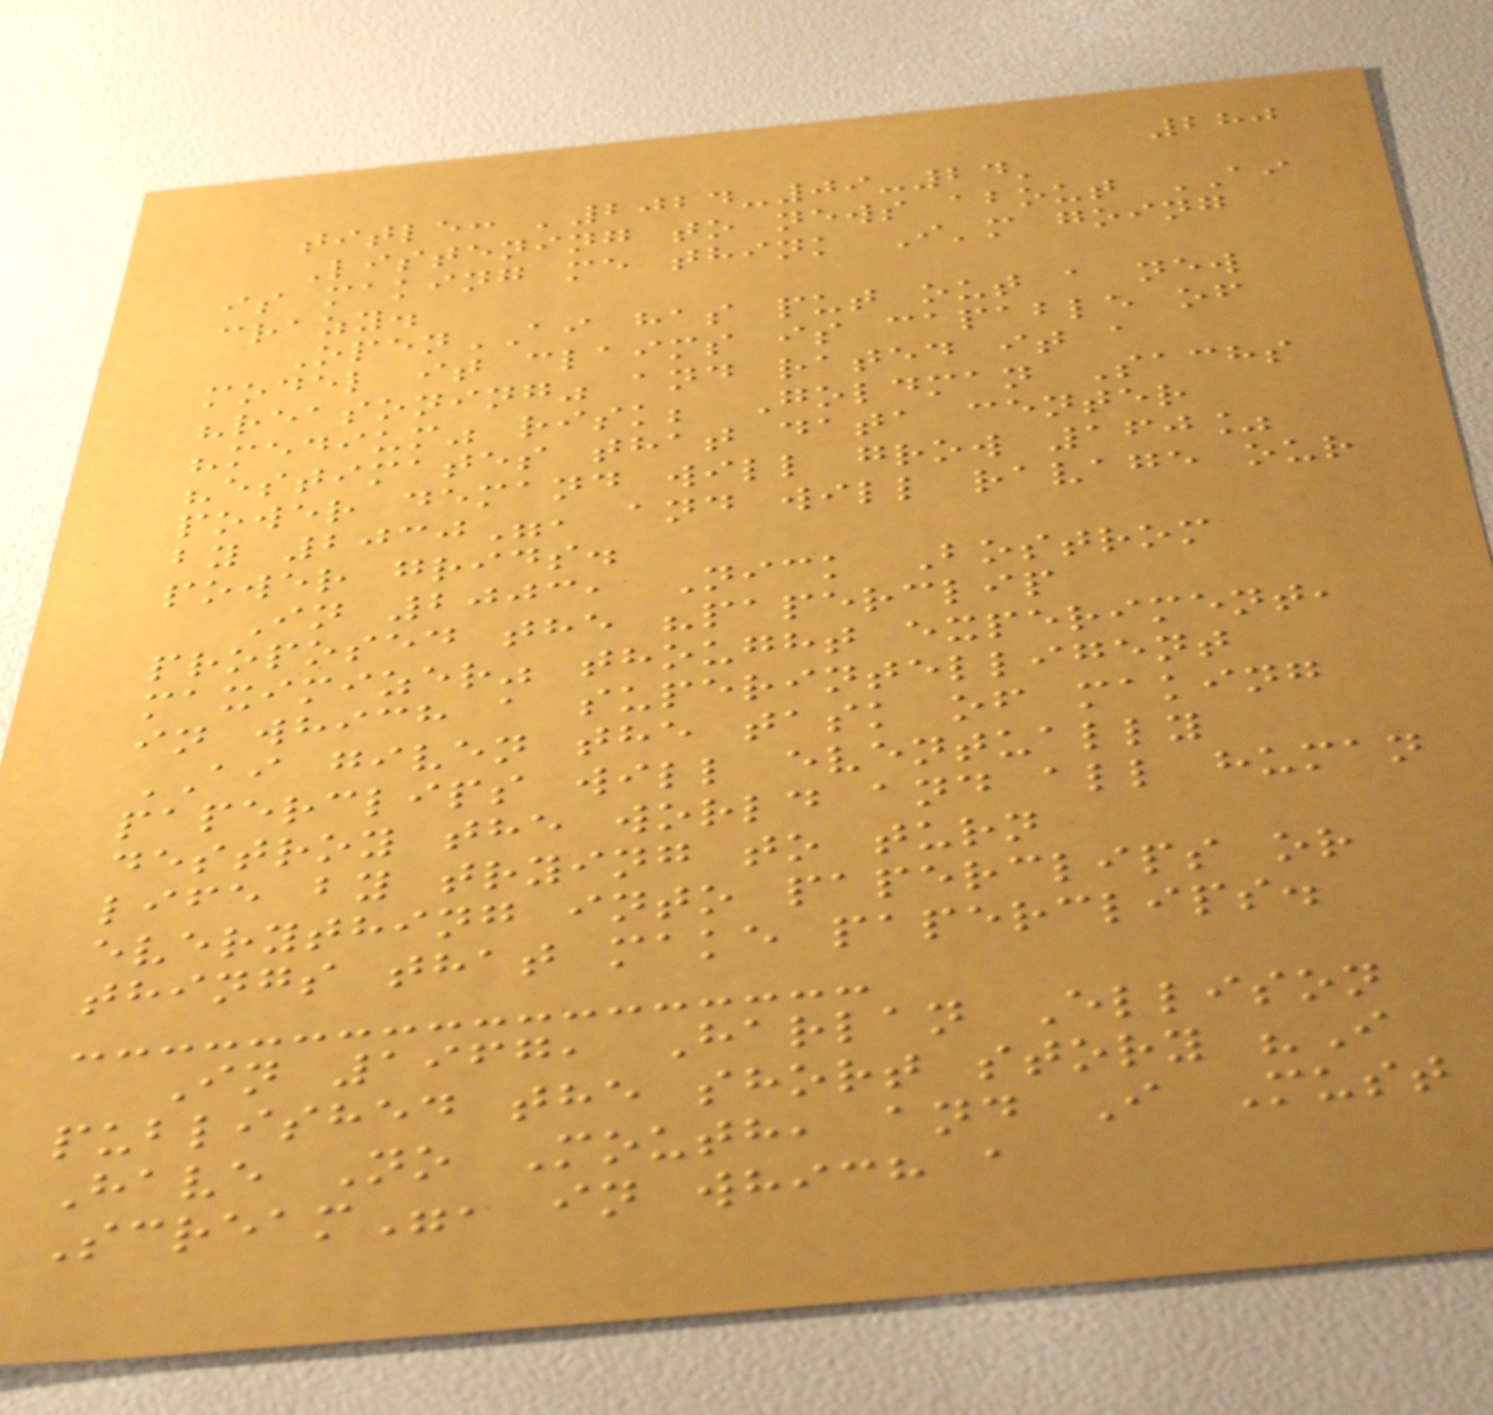280
title: '2024-09-24'
Listening to news about AI
is making me think I'm going
crazy.
OpenAI has put out a new
model it claims is capable of
"reasoning" and rated it a
"medium" risk; Goldman Sachs
"estimates that data center
power demand will grow 160%
by 2030", and will ravage our
power grids.
In 2003, Nick Bostrom
proposed the "paperclip
maximizer" thought experiment,
in which a superintelligent
AI given the task of making
paperclips will eventually
destroy the world and all human
life by trying to turn
everything into paperclips or
things that make paperclips.
In 1967, Harlan Ellison
published the short story "I
Have No Mouth, and I Must
Scream", in which a
